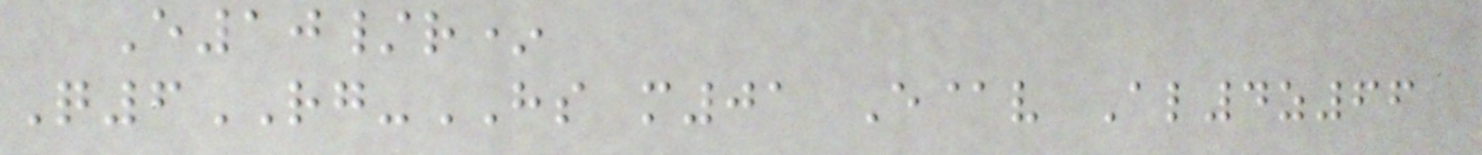E10/r*
Q6RG-HS m01 E@v Al4z66
